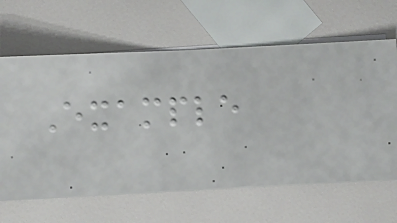Example
